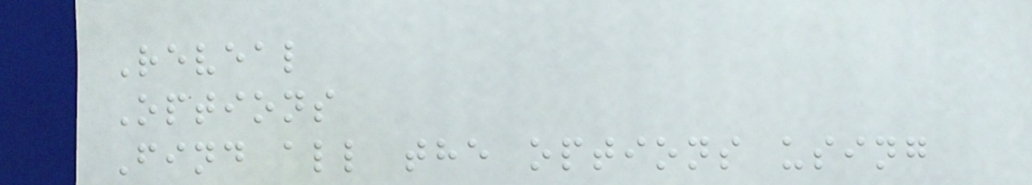Reveal
Options
Find all the options using
